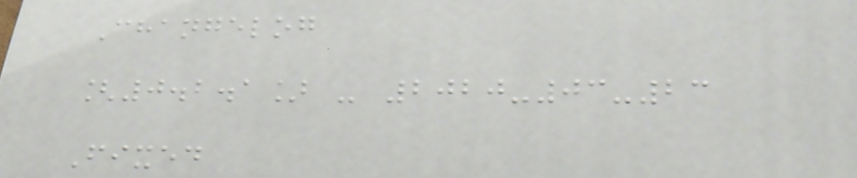Changelog
[0.2.1] - 2020-03-23
Fixed
